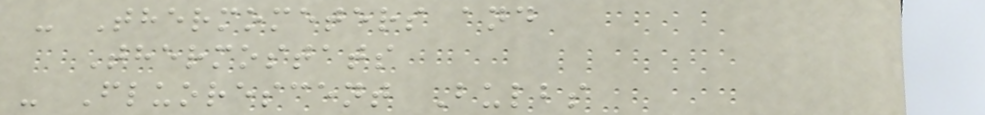- Thermometers and
Thermostats
- Fluorescent Bulbs
